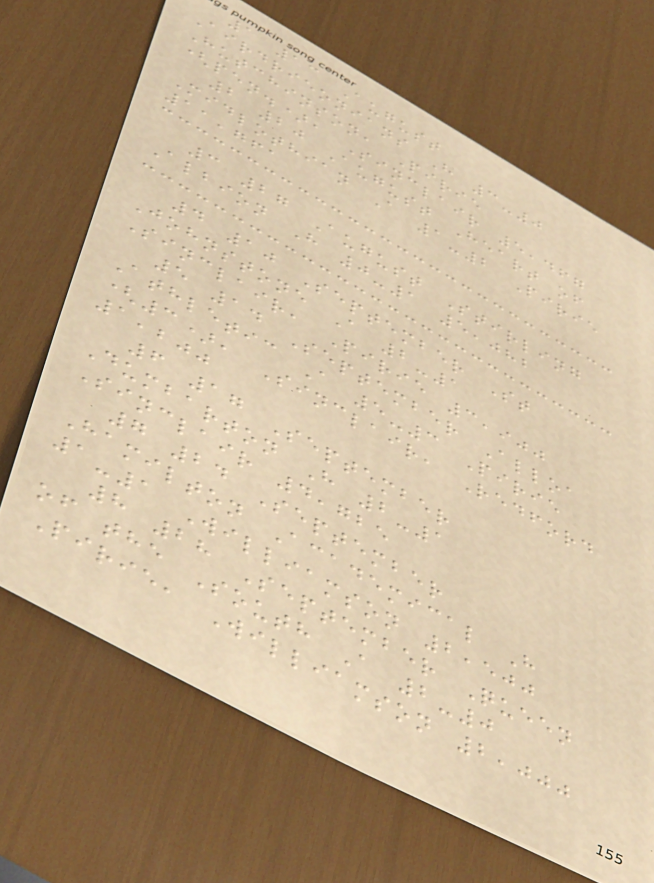1 13 August
Airdrieonians H 3-0
Hutchinson, Pirie
(pen.), Sinclair 5,467
2 20 August Heart of
Midlothian A 1-2 Pirie
11,761
3 27 August Stirling
Albion H 0-1 5,082
4 10 September St
Johnstone A 2-1
Sinclair, Pirie 3,900
5 14 September Alloa
Athletic A 5-3 Pirie
(3), Sinclair, Redford
1,200
6 17 September
Dumbarton H 2-1
Sinclair 4,725
7 24 September
Hamilton Academical H
1-1 Williamson 2,500
8 28 September Queen
of the South A 2-0
Pirie, Williamson 2,000
